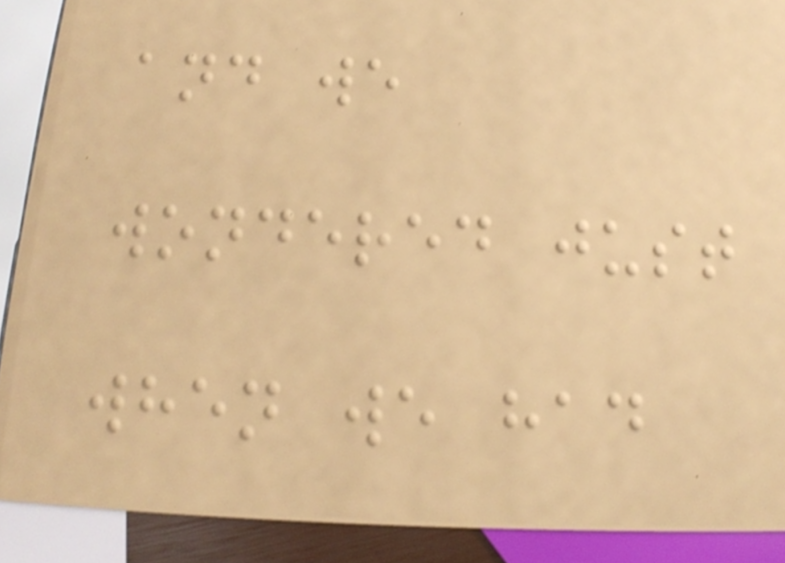and we
wondered just
when we had
